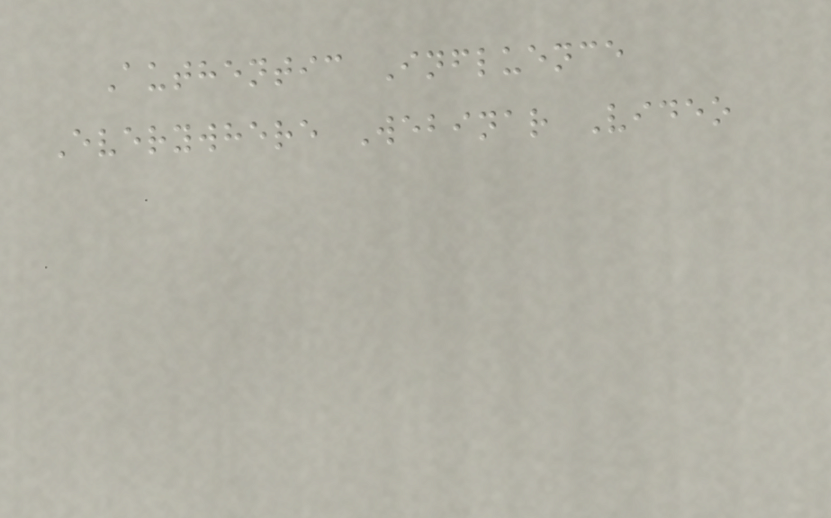Authentic Influence
Everywhere Webinar Video
